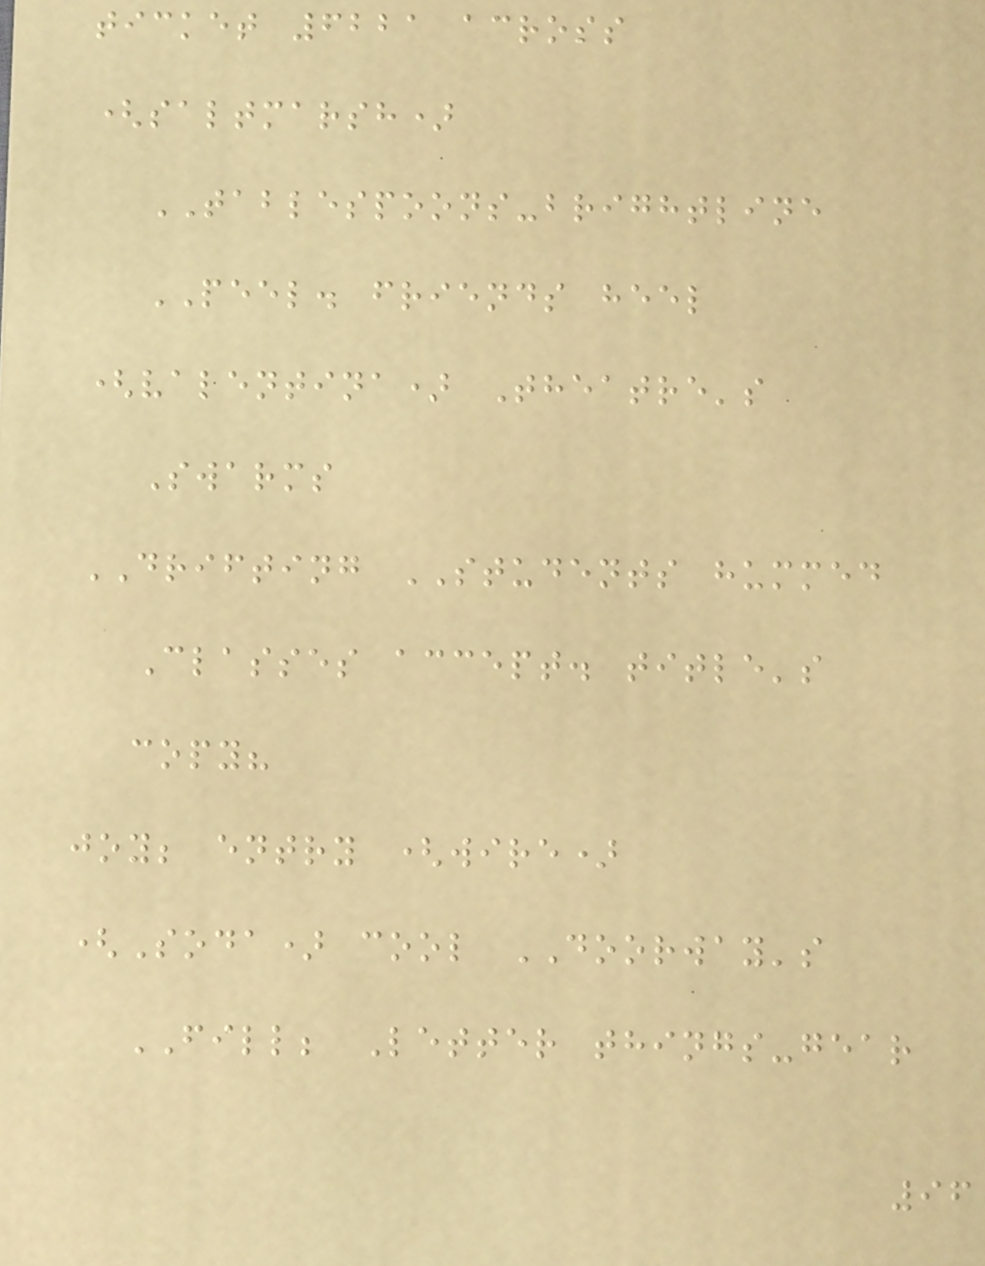ticket 6221 across
(saltmarsh)
TABLESPOONS-brightline
PEEL. friends heel
(valentina) Theatre's
Swarms
DRIFTING STUDENTS hummed
Classes accept. title's
copy?
joy; entry (wire)
(Soda) cool DOORWAY's
FILL; Letter things-gear
96
